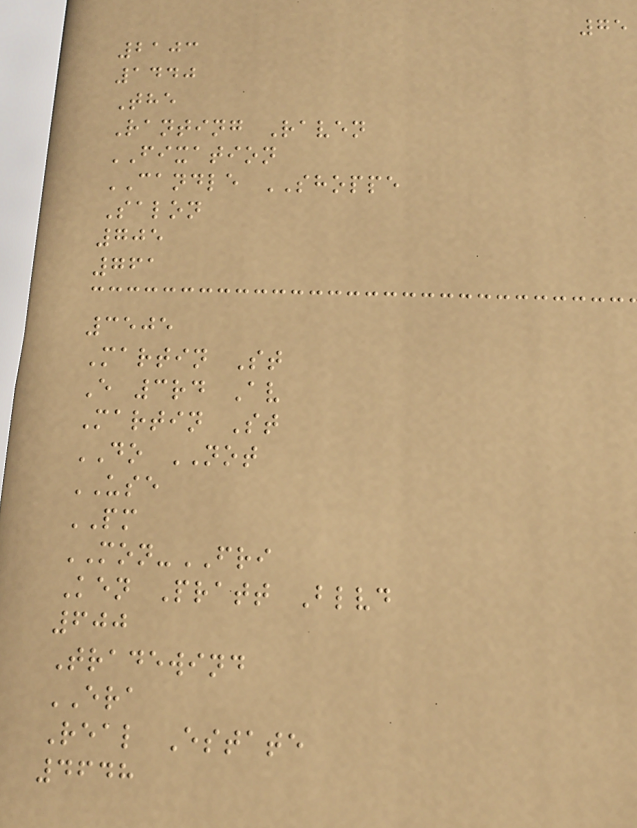75
2103
1440
The
Ranting Raven
FIXATION
CANDLE SHOPPE
Salon
705
761
3505
Martin St
E 3rd Av
Martin St
DO NOT
USE
PM
MON-FRI
Ken Pratt Blvd
600
Tradewind
ERA
Real Estate
4648
